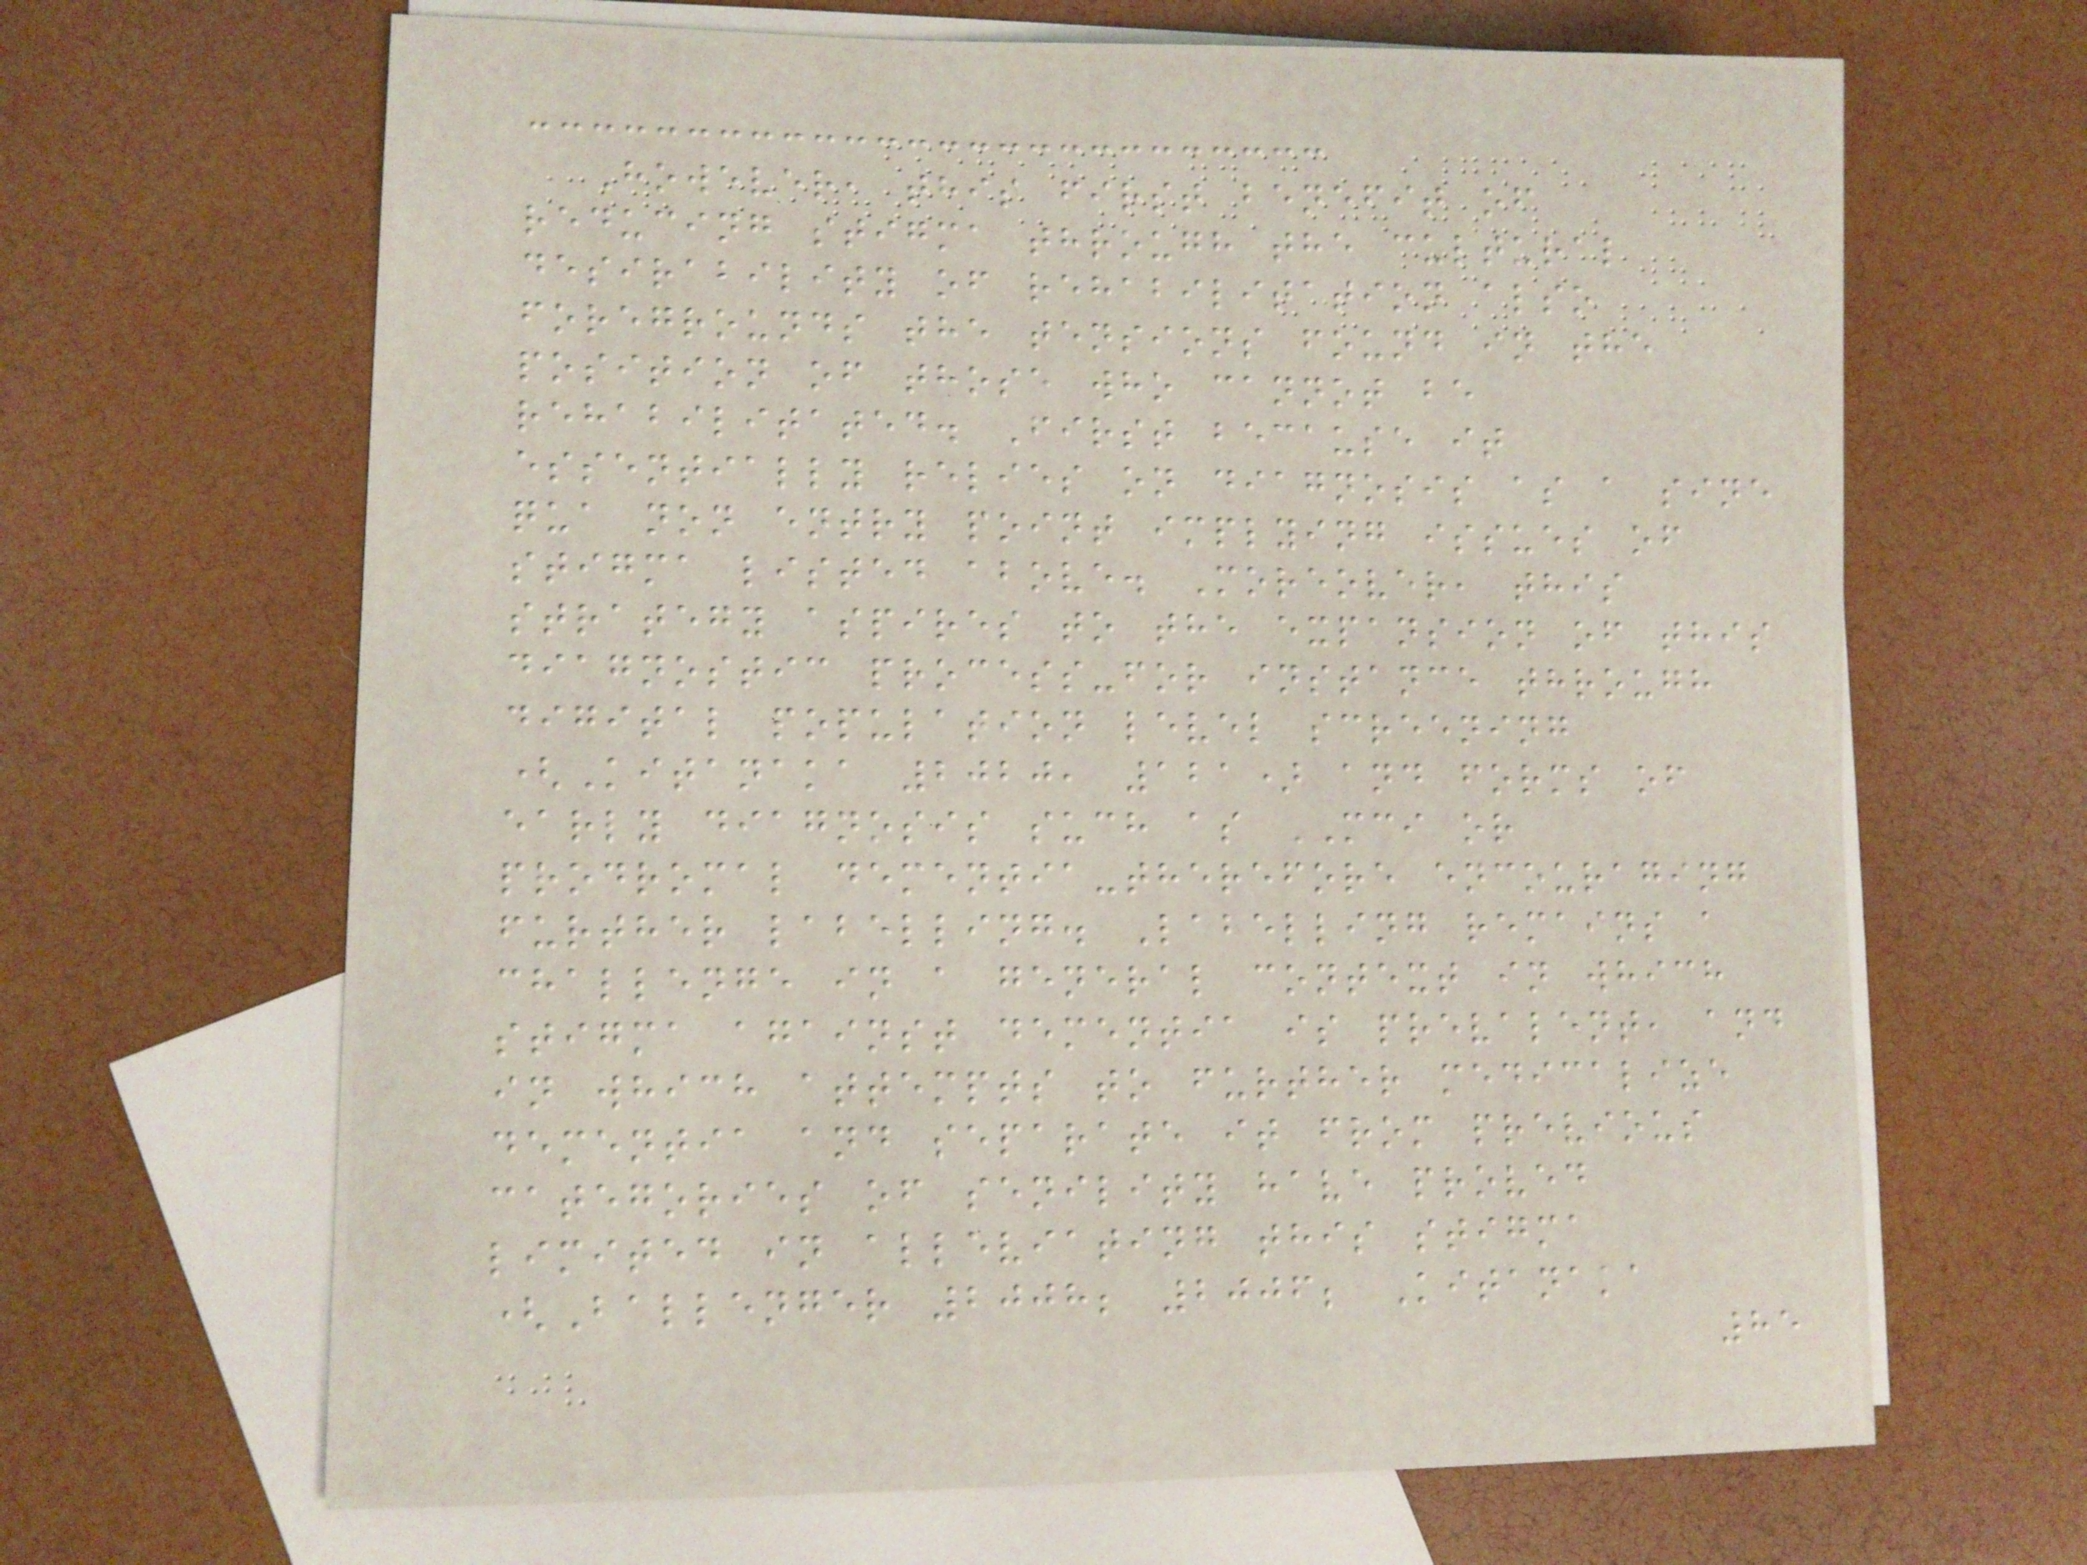However, this first benefit of
reducing stigma through the cultural
desirability of rehabilitation also
foregrounds the tensions found in the
position of those who cannot be
rehabilitated. First because it
essentially relies on diagnosis as a sine
qua non entry point implying issues of
stigma listed above. Moreover, this
strategy aspires to the expansion of this
diagnostic process-for instance through
digital population level screening
(Kitanaka 2020, 121) and forms of
early diagnosis such as MCI or
prodromal dementia-therefore encouraging
further labelling. Labelling remains a
challenge in a general context in which
stigma against dementia is prevalent, and
in which attempts to further medicalize
dementia and separate it from previous
categories of senility have proved
limited in alleviating this stigma
(Ballenger 2008; 2006; Kitanaka
85
